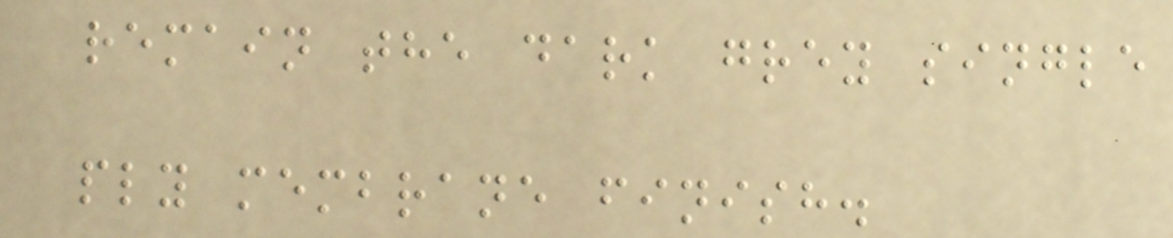remain the dark grey single
ply membrane finish.
